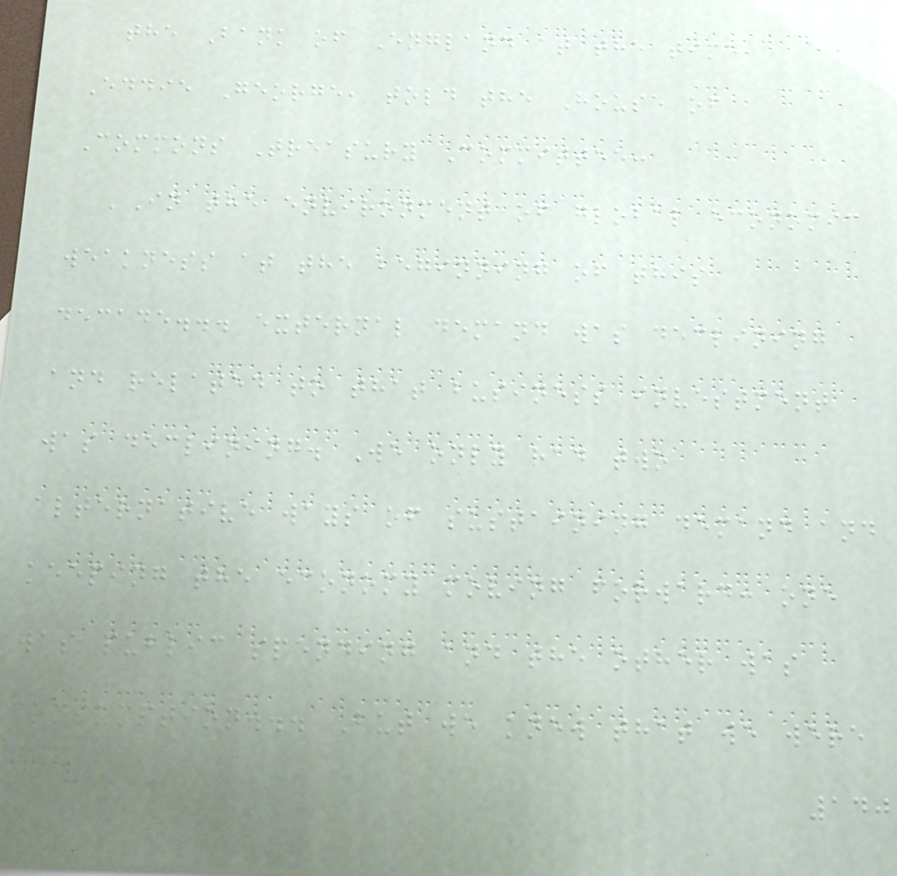the Bank of England at the time,
Eddie George, told the House of
Commons Treasury Committee:
'In the environment of global economic
weakness at the beginning of this
decade... external demand was declining
and related to that business investment
was declining. We only had two
alternative ways of sustaining demand and
keeping the economy moving forward: one
was public spending and the other was
consumption... But we knew that we were
140
